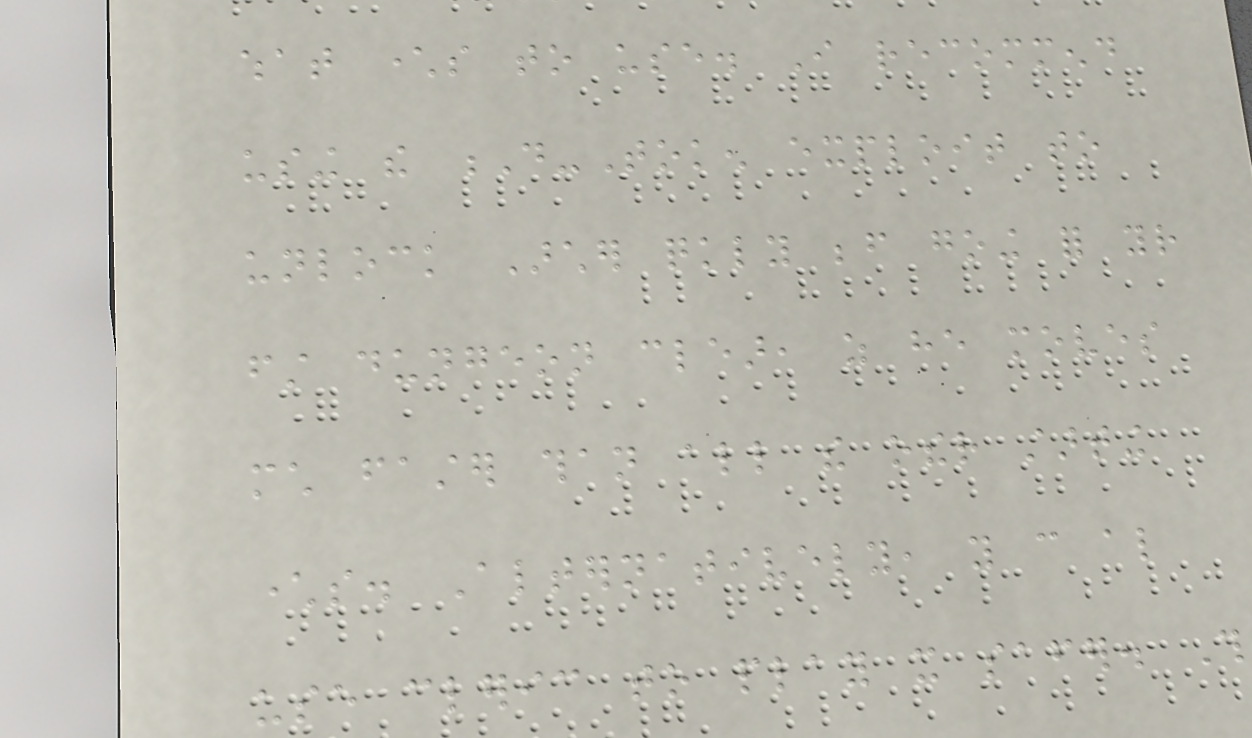what characters to use. I recommend
using the D-Token exploit to
unlock Archer quickly before going for your
first dungeon clear, as he moves
much faster than all the other starting
characters. Alternatively, you can also
use cleric to play it safer. This
